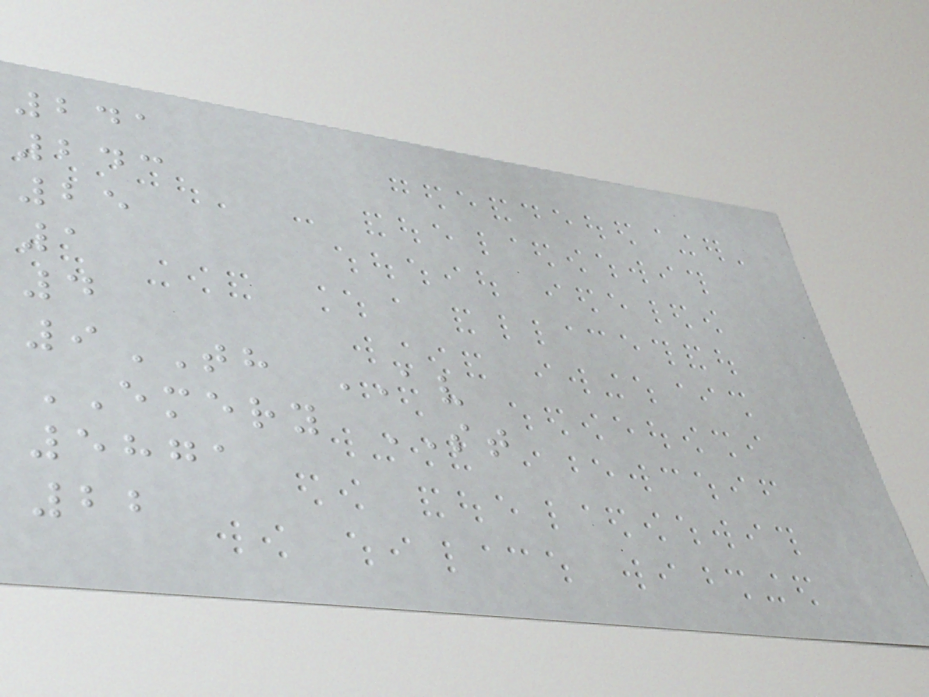241
243
25
1
4
9TH AV
EMERY ST
5871
22
